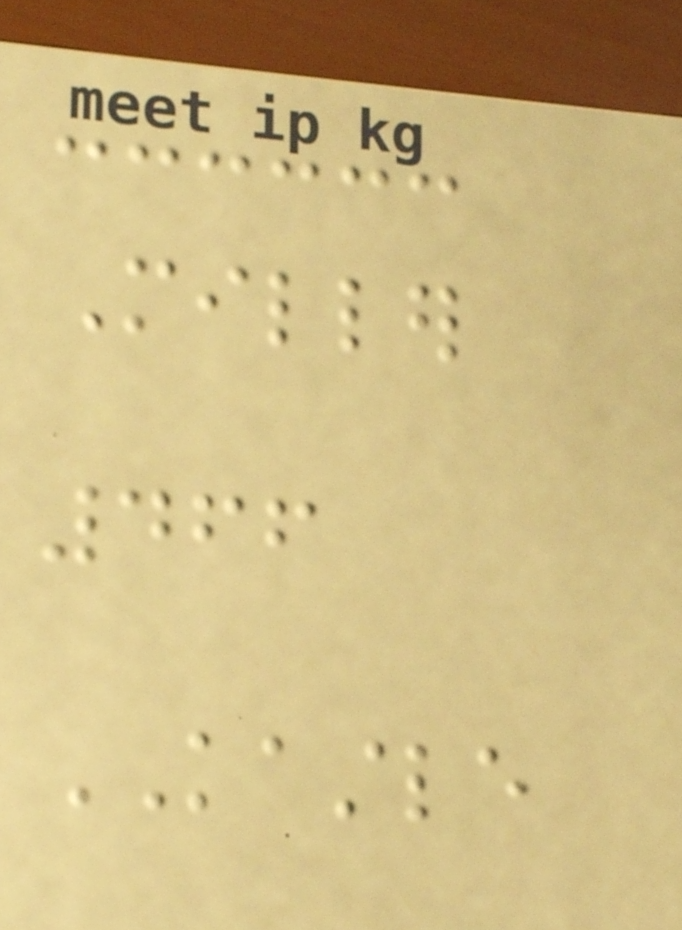Miller
466
KASTLE
